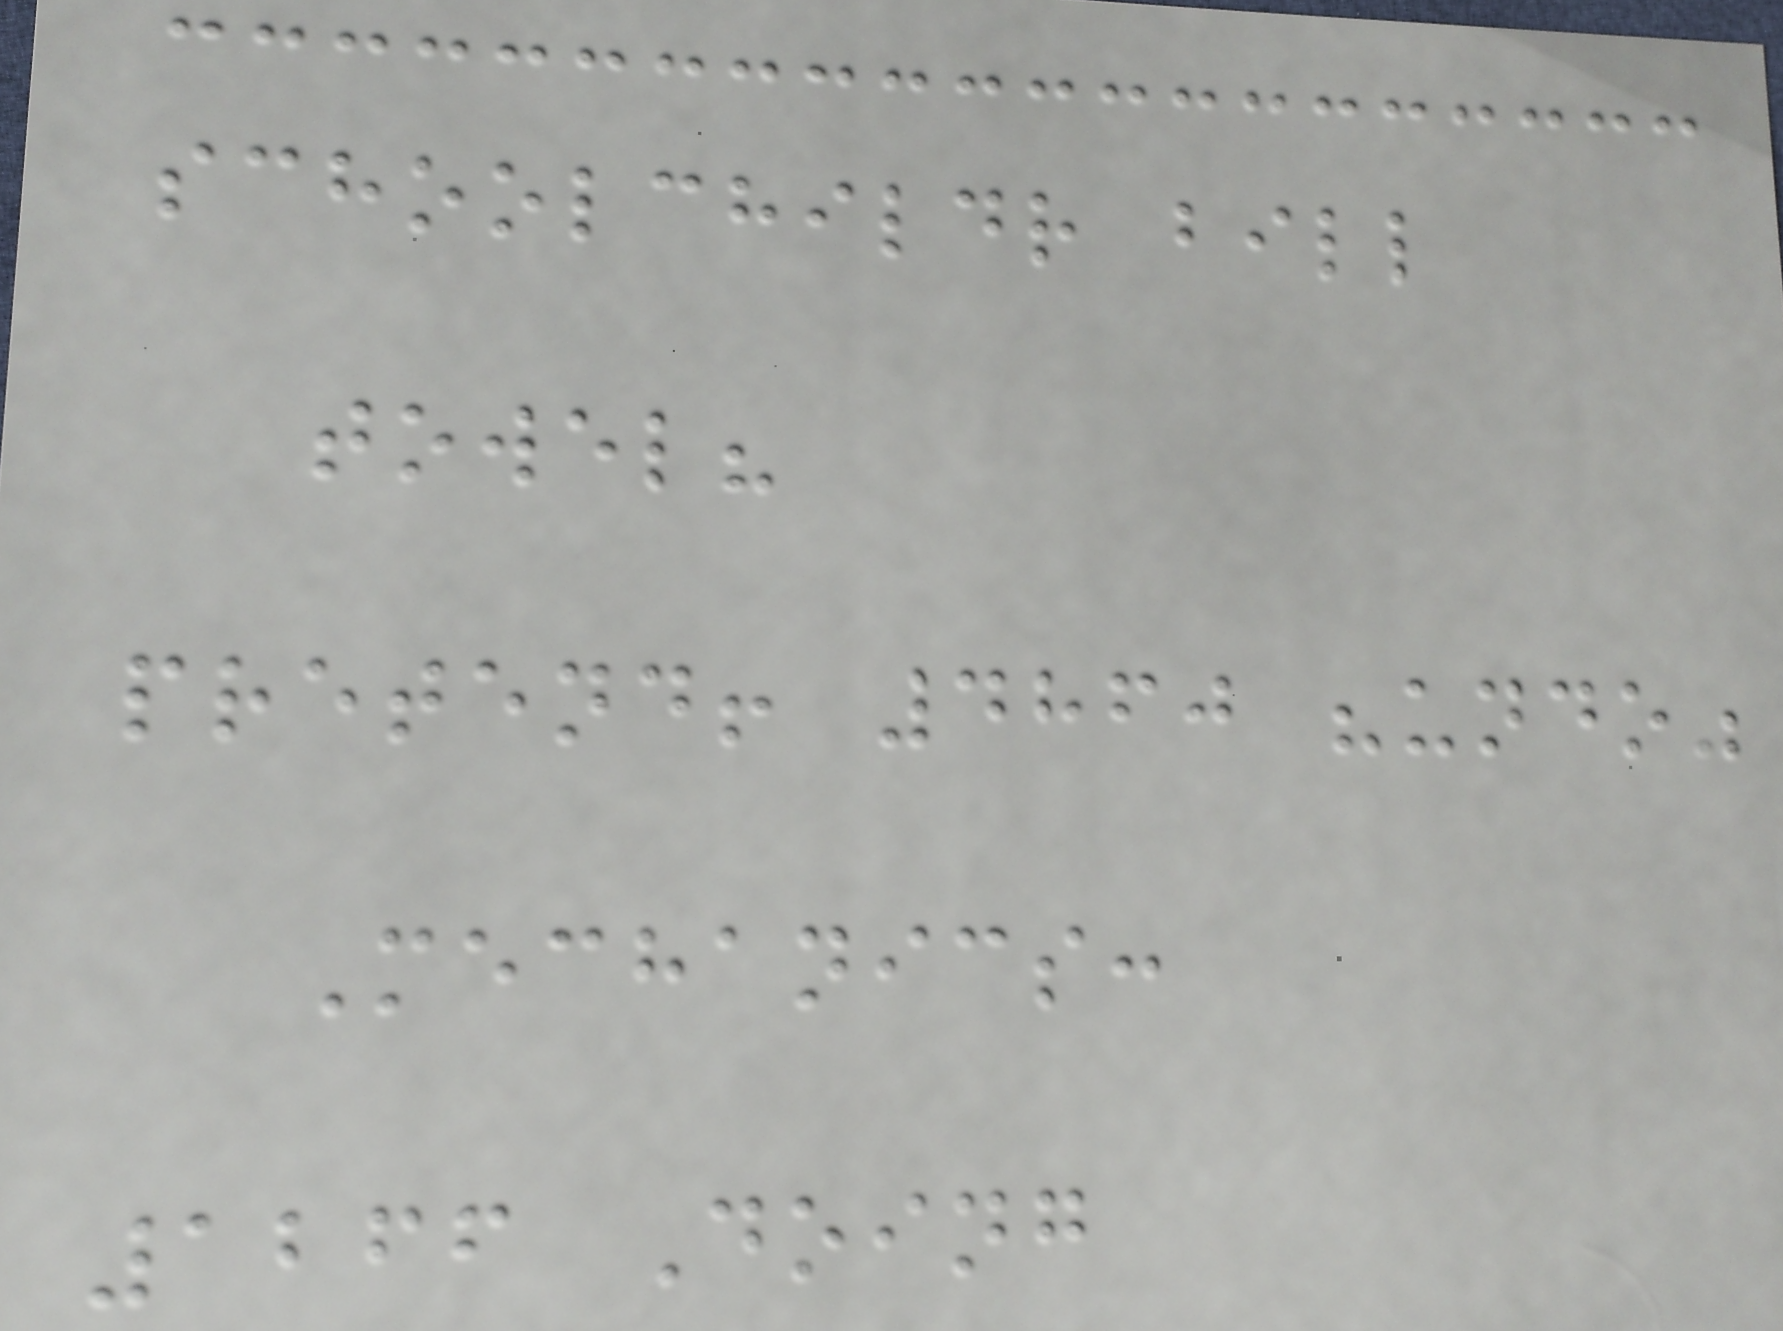schoolchildr bill
towel?
pretend! 4860 "undo"
Mechanics:
1266 Doing
